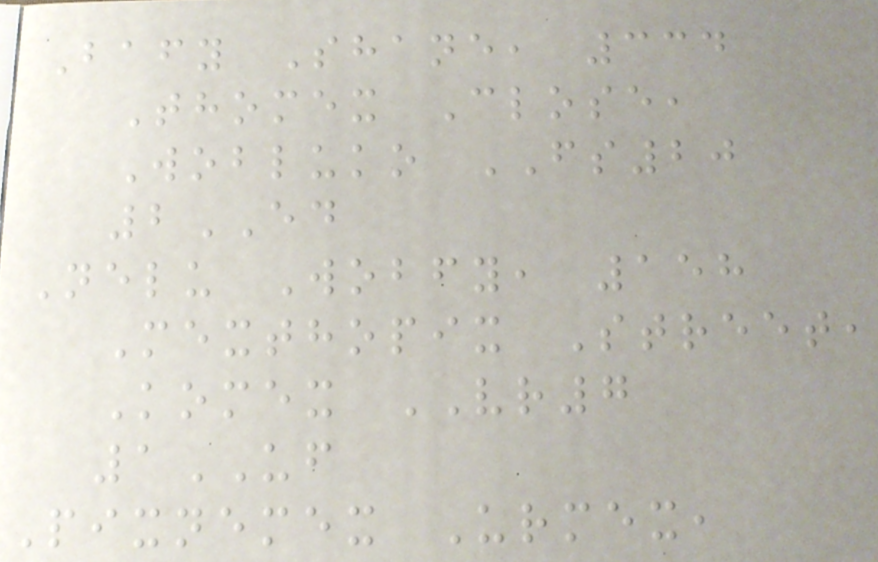Bafy Shane, 334
Thomex Close,
Wobluko FS20
2ED
Nelu Wobfy, 158
Mexthopix Street,
Komex VR7
1UF
Pixnemex Urmex,
